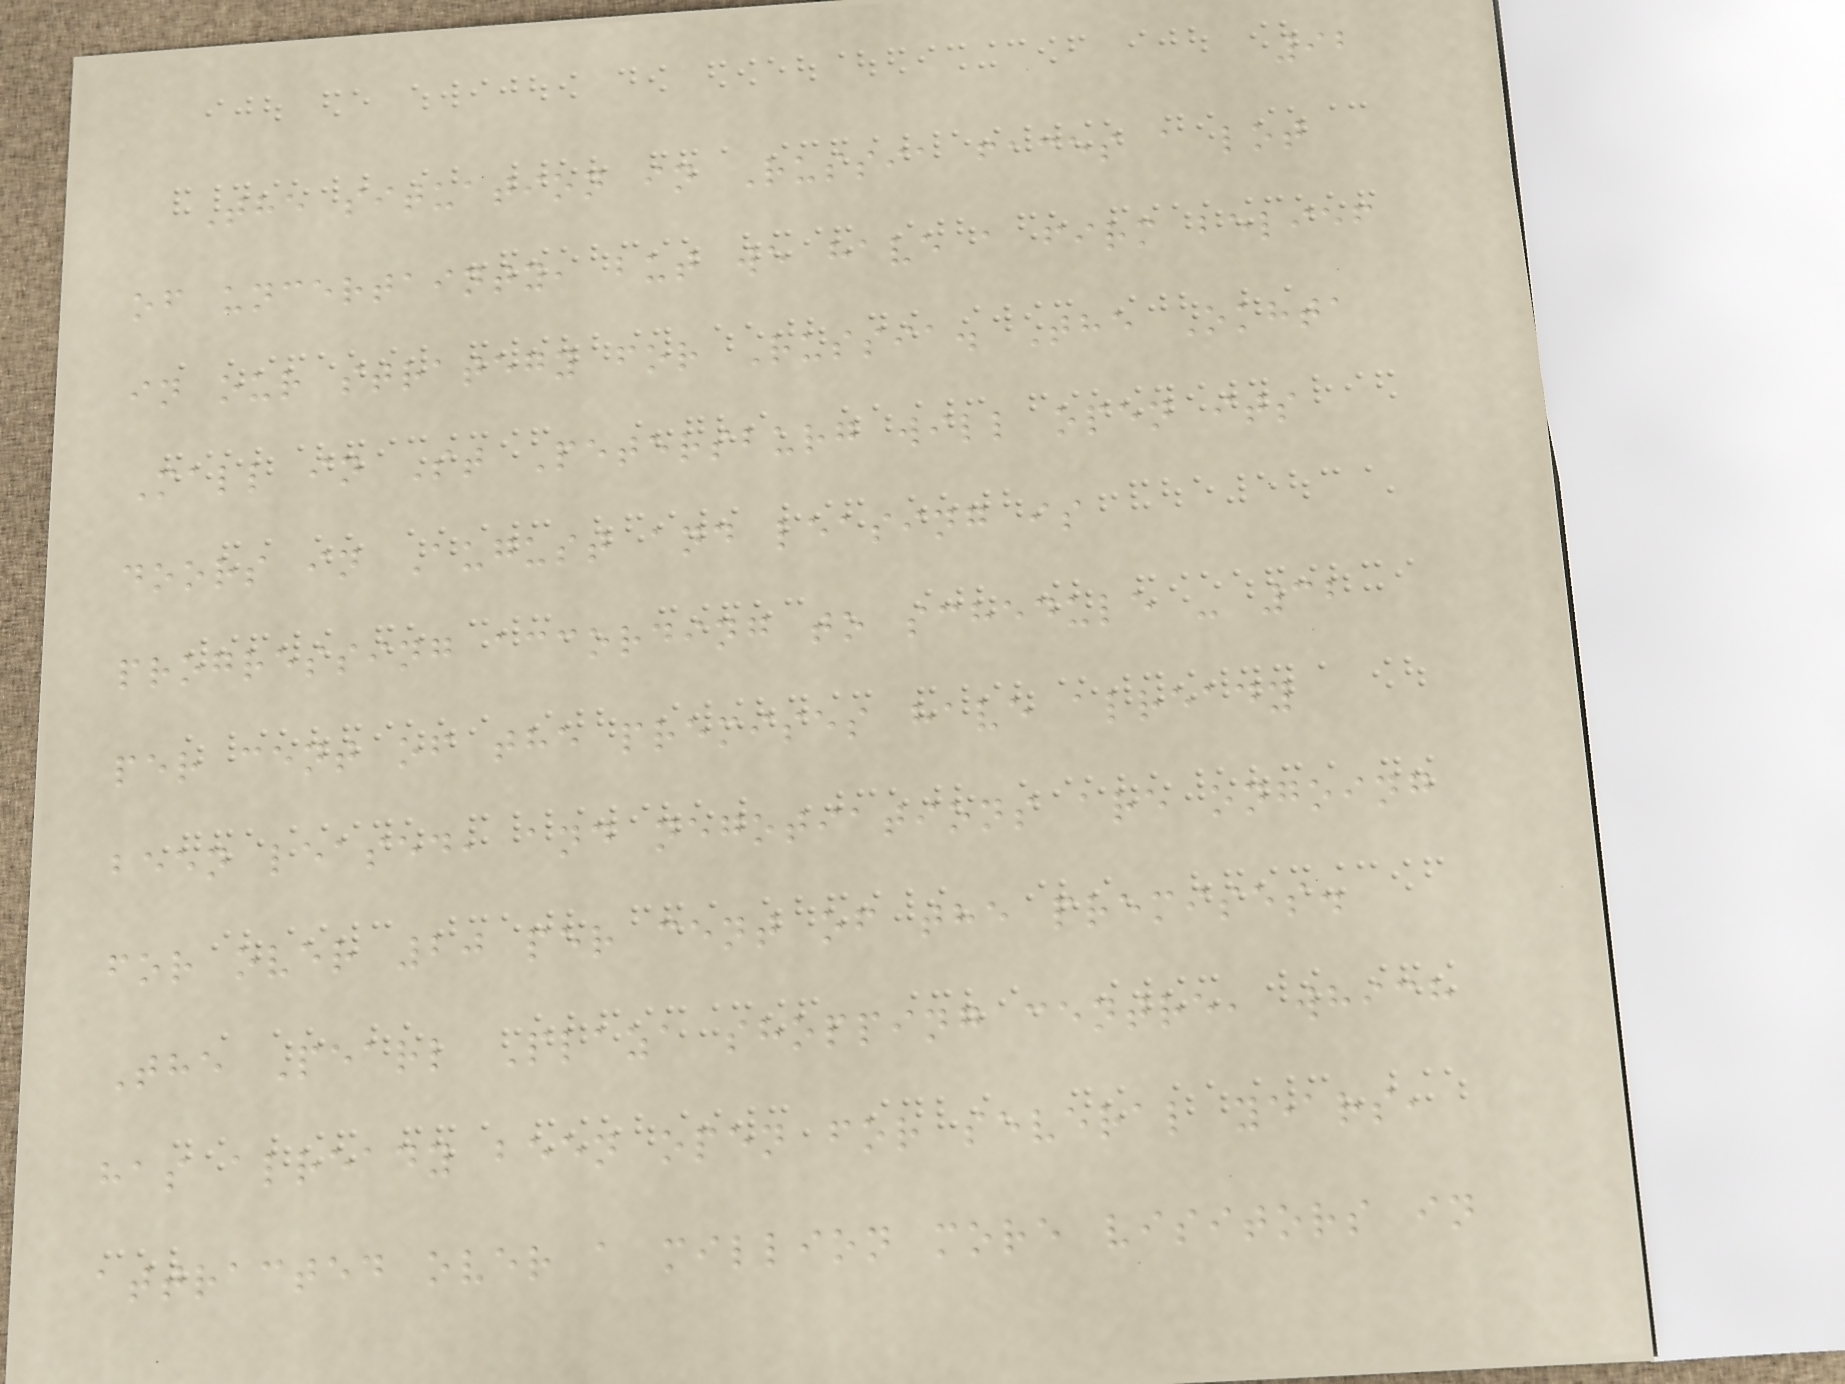92
The situation in Russia faces a lot
of uncertainty, but we have a firm belief
in our strategy for Russia. The Okhta
Mall in St Petersburg will open its
doors in August and leasing is
progressing according to schedule - 32
per cent of the premises have already
been leased, and negotiations are ongoing
for over 20 per cent of the premises.
The Pearl Plaza shopping centre, which
has already been open for several years,
attracted over a million more visitors in
